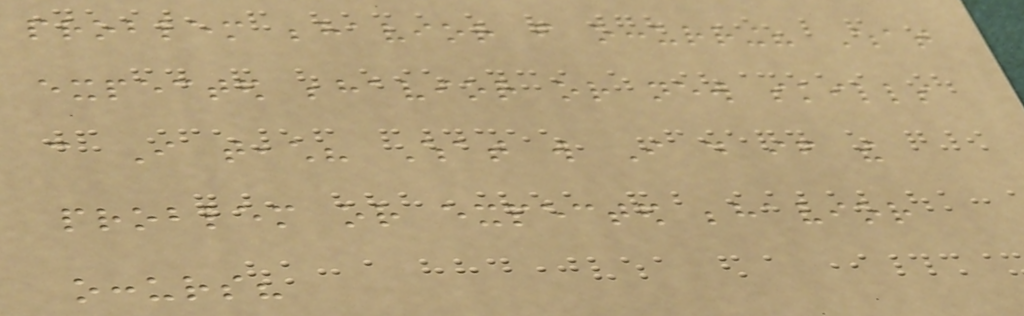problem behavior from occurring? What
expected behavior or new skills
can I teach? What will I do if the
problem or expected behavior
occurs?
